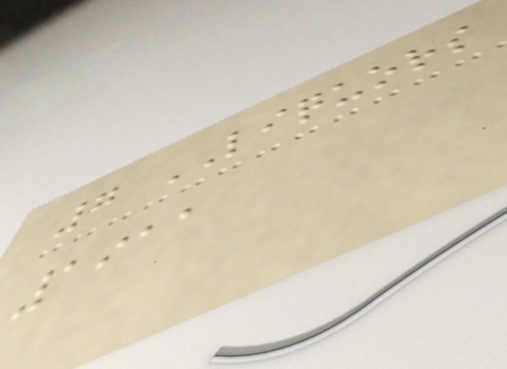7 LIQUORS
1911
